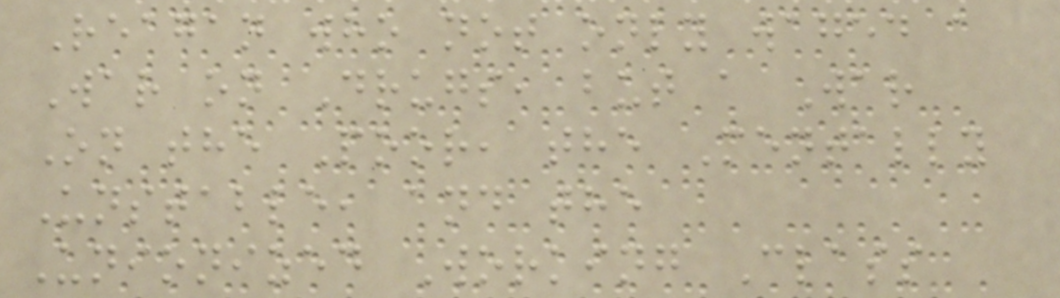Reagan who not only waged a
War on Drugs, but a War
On the Poor, the Mentally
Unstable, and the
Unionized Working Class
